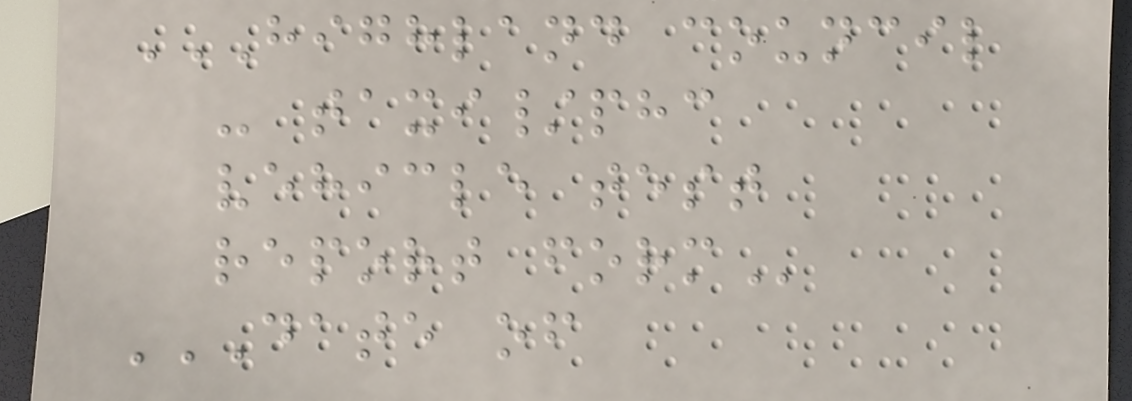HIGHLAND COUNCIL
- TAXI/PHC
VEHICLE TEST
REPORT FORM
DATE OF
